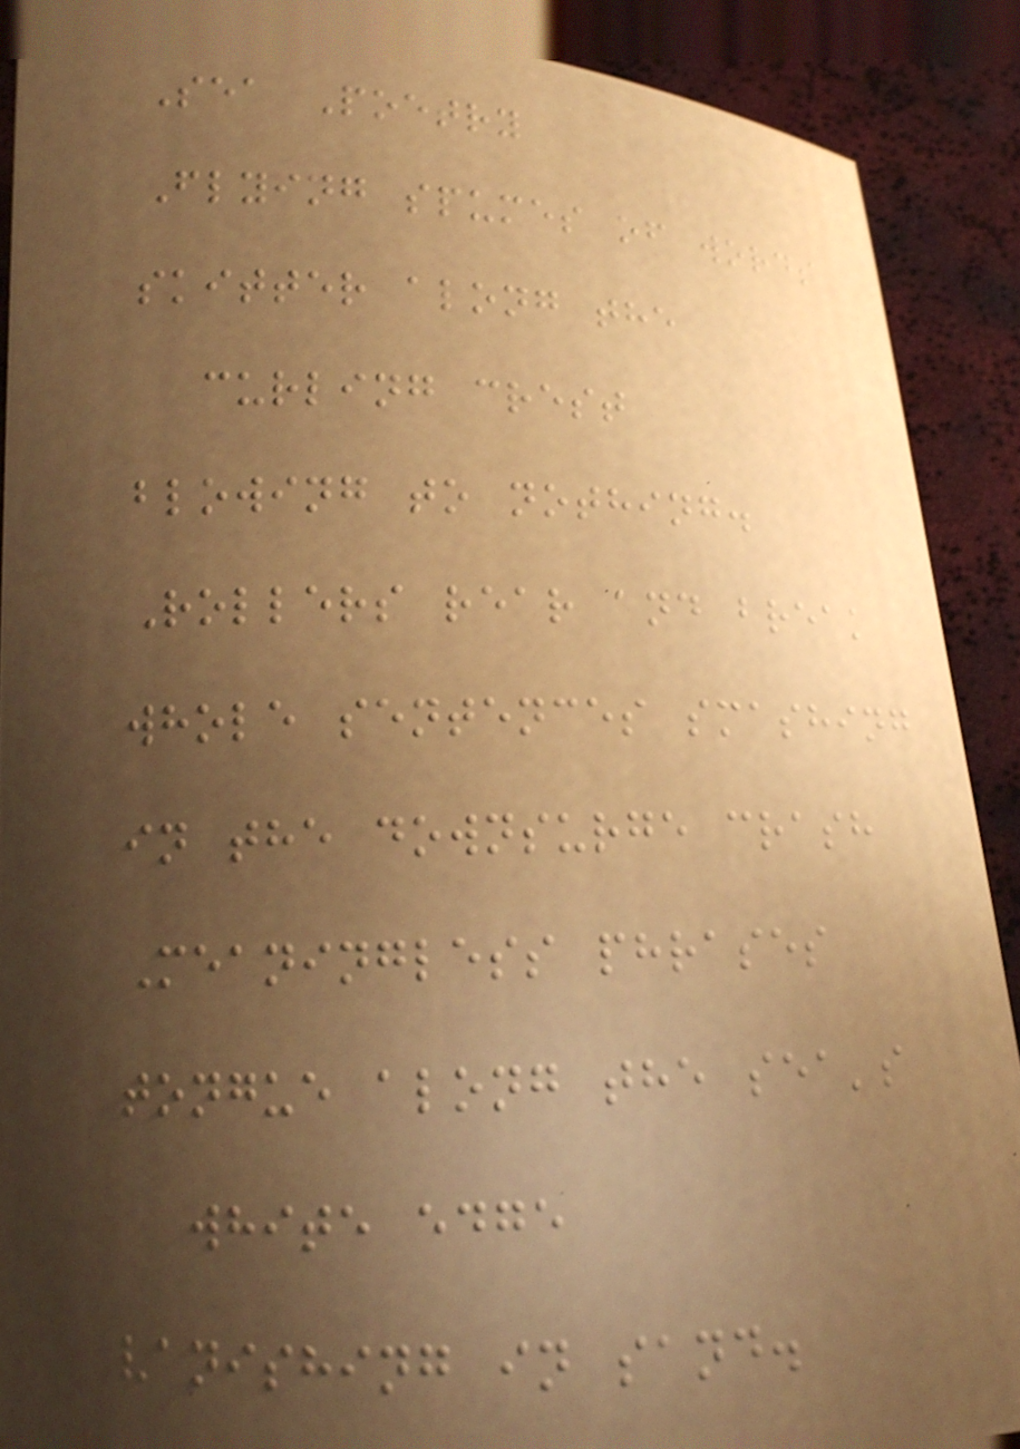Sea Poetry
Flying spumes of words
skitter along the
curling crest
blowing to nothing.
Rollers rear and break
whole sentences smashing
in the downsurge crash
Meaningless phrases
tongue along the sea's
white edge
vanishing in sand.
